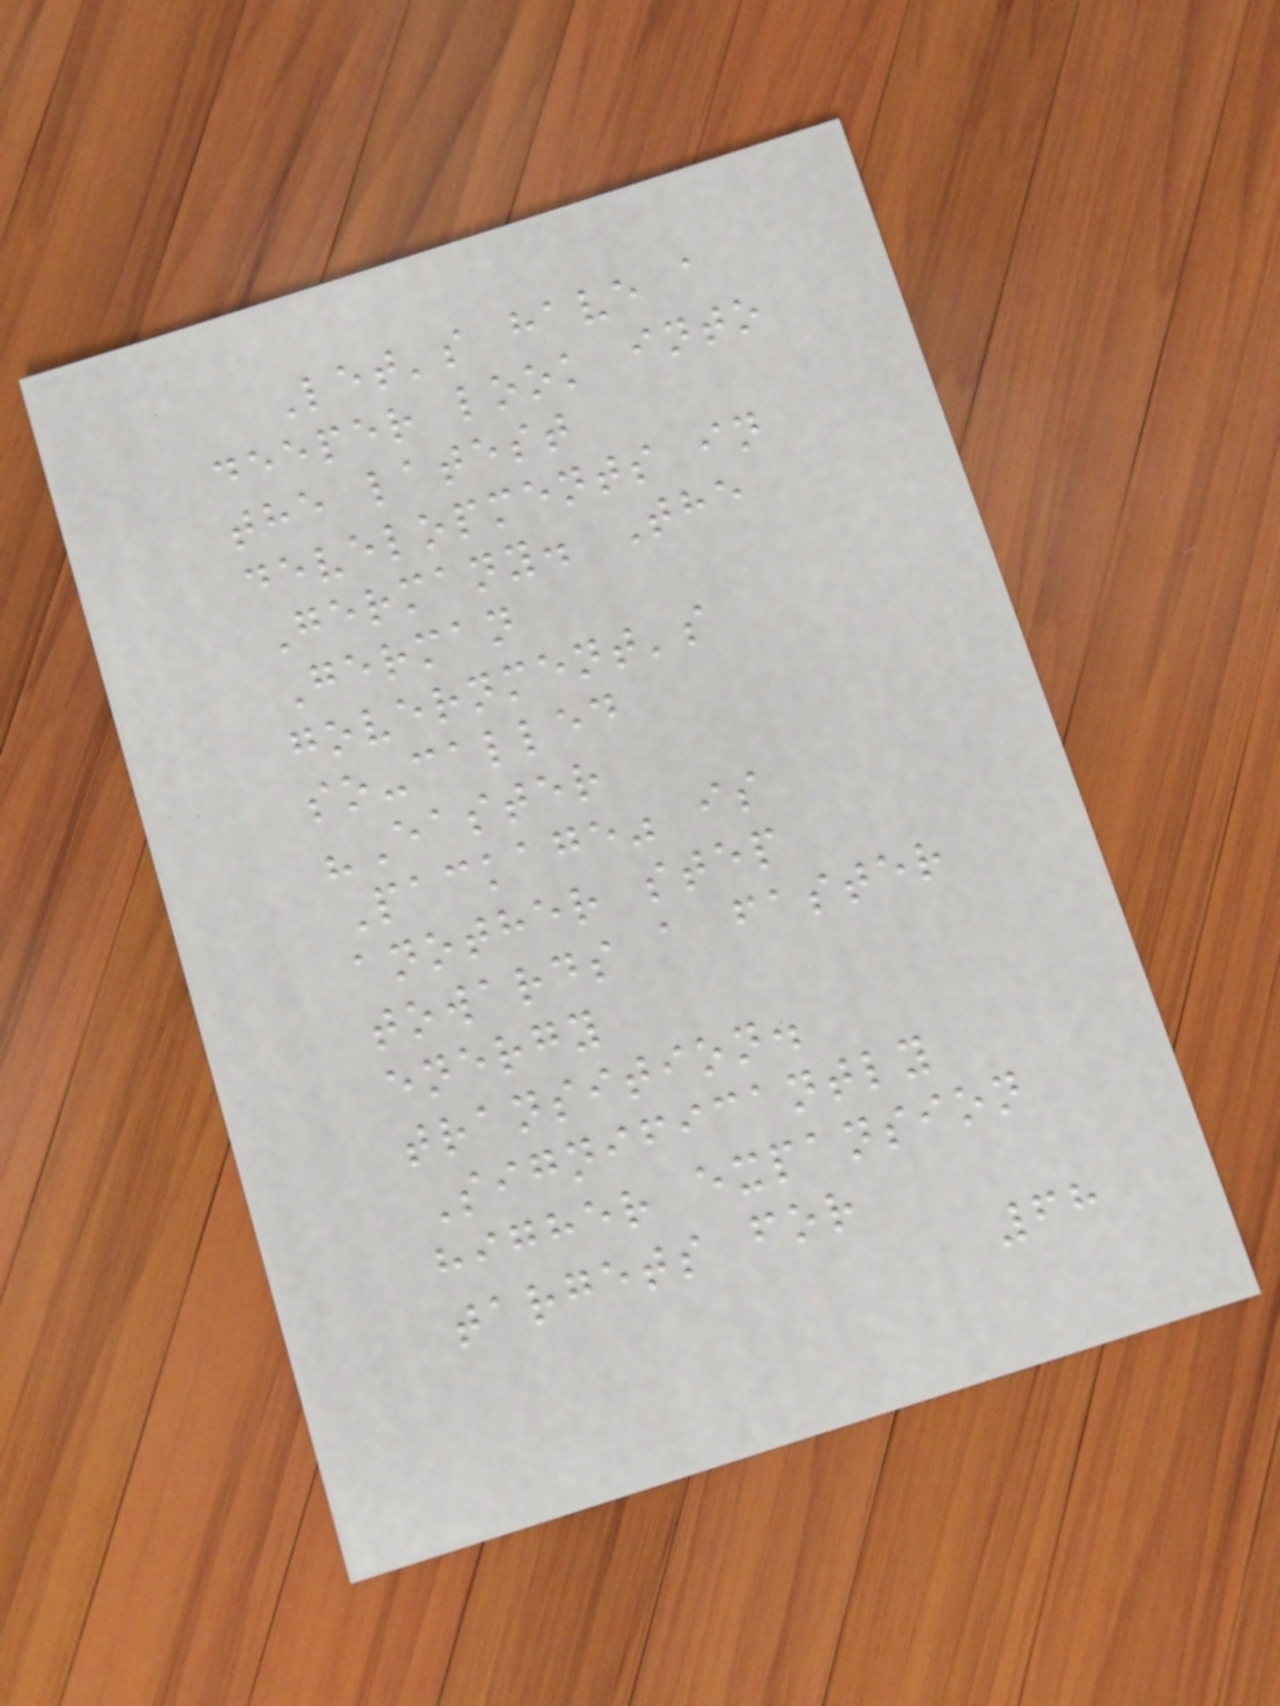Let's have a
deeper look into
the latest
developments in
Germany. The
German
government's
so-called
"Easter
Package" is
another step
towards a faster
energy
transition.
Significantly
higher expansion
targets for
68
